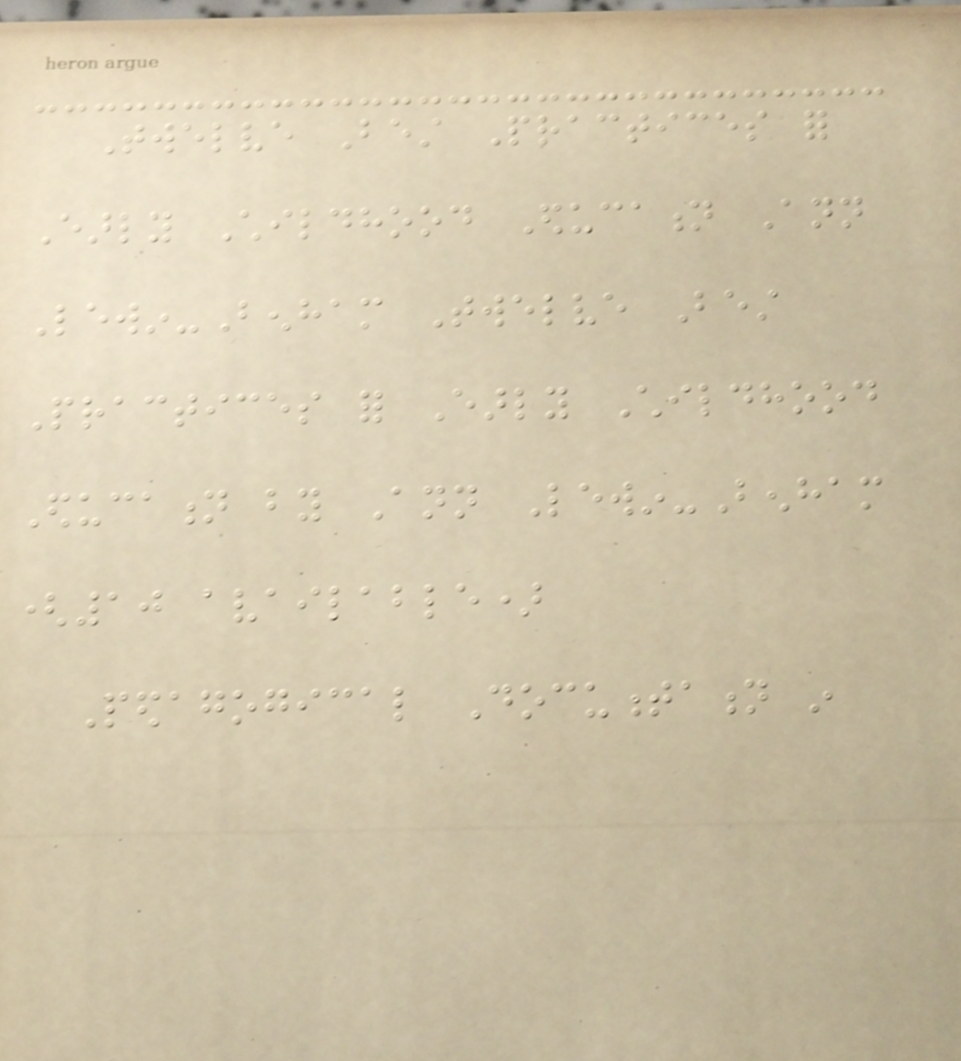Twelve Best Practices for
Early Childhood Education Ann
Lewin-Benham Twelve Best
Practices for Early Childhood
Education by Ann Lewin-Benham
(10 available)
Pedagogical Documentation in
